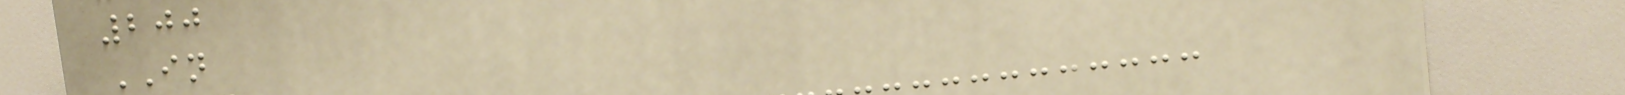200
IN
